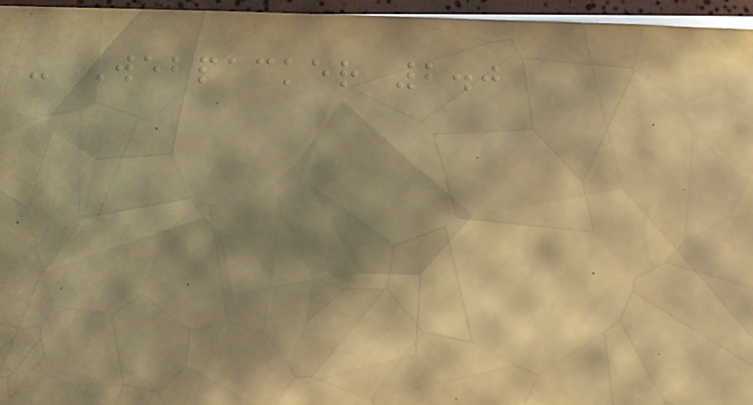- Webpacker 2.0
